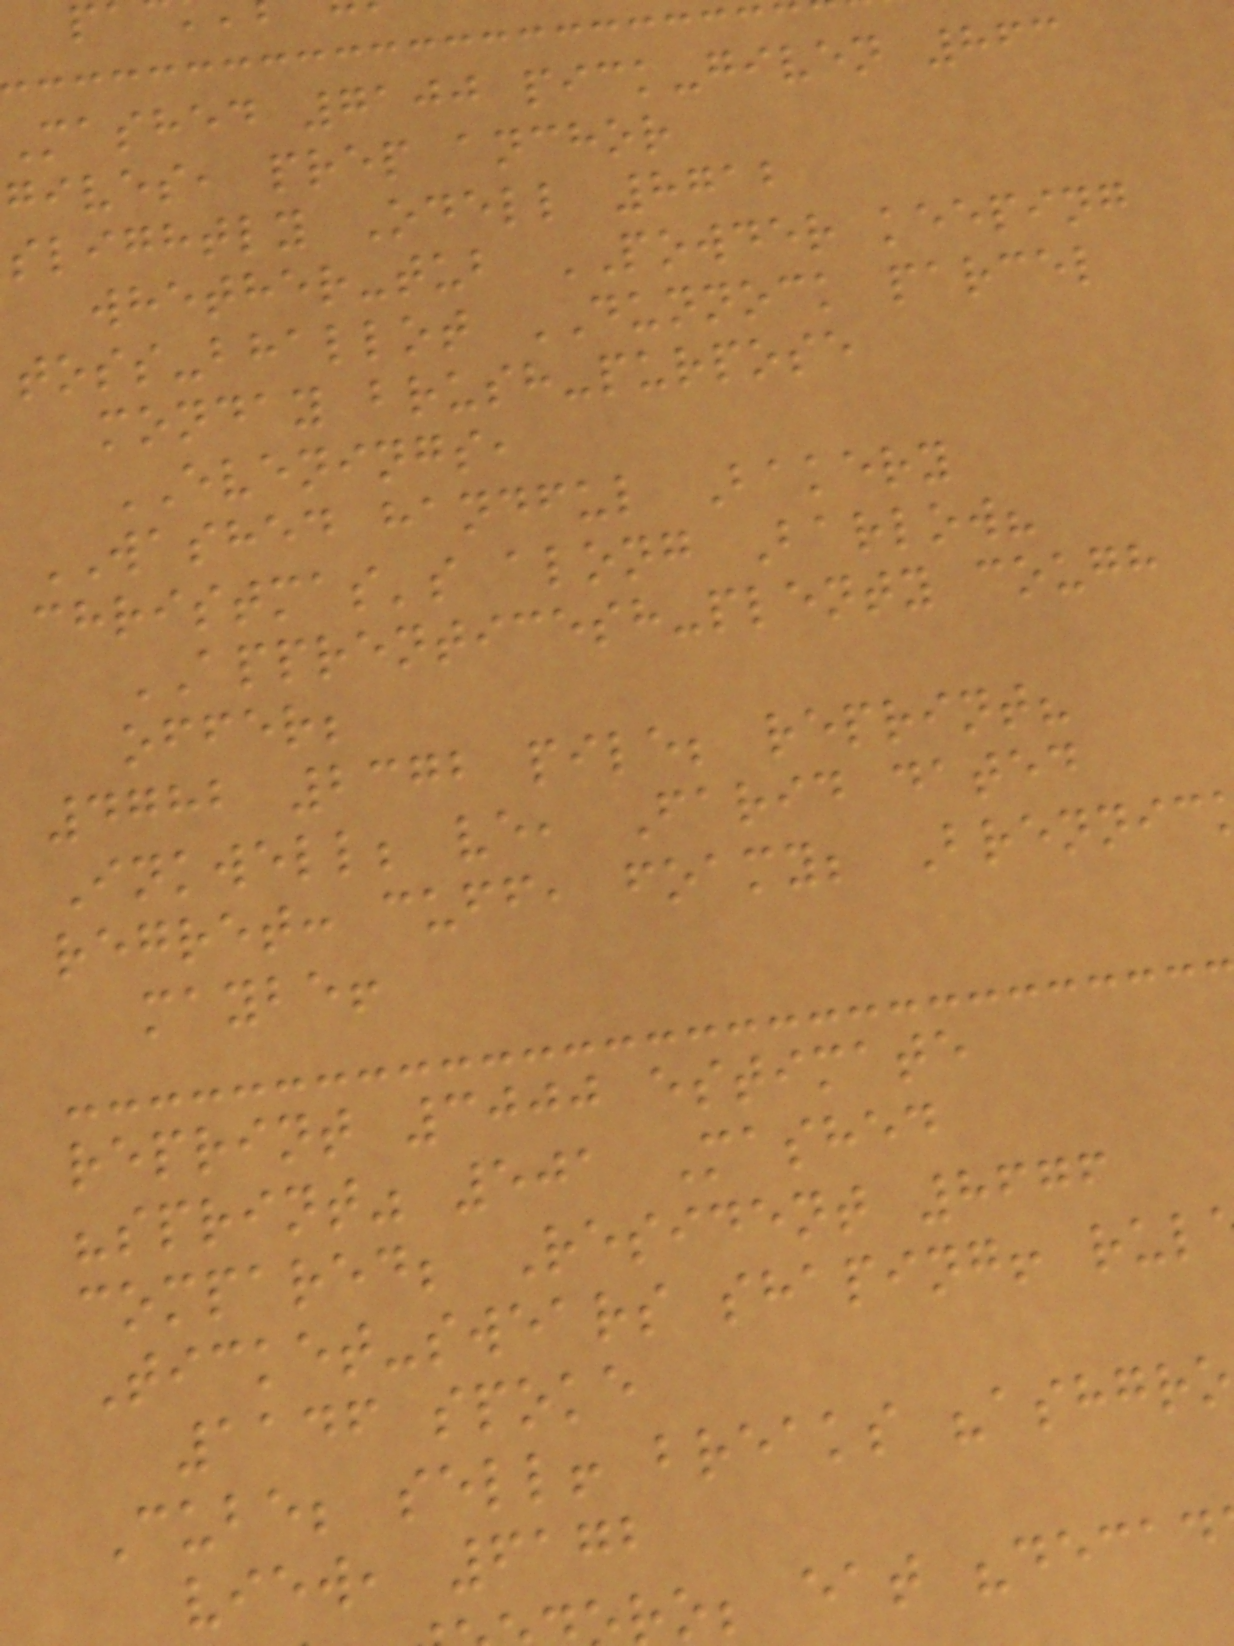Mashed 7100 pick-given 863
gives, prep anchor
slightly Odell 8712
whether-tub POWDER keeping
toss-bhallot DUNNOCK parcel
monday brush-purpose
EVENINGS,
WASHED handful Bakery
christmas's along Barlow?
APPRENTICESH-plenty cough
offer;
4782 2372 pile; reprint?
Inkwell; ve, Farid dated
regret: cuff, foamy; Brennic
maybe!
reprint 3000 estimate
"sprint" 501 Mashed
compared; Resident 8676
Ticket-swears shaping! rul
1146 spoke
Cube; sell! breaks "ashgro
view, 6172
o; eat "decad
